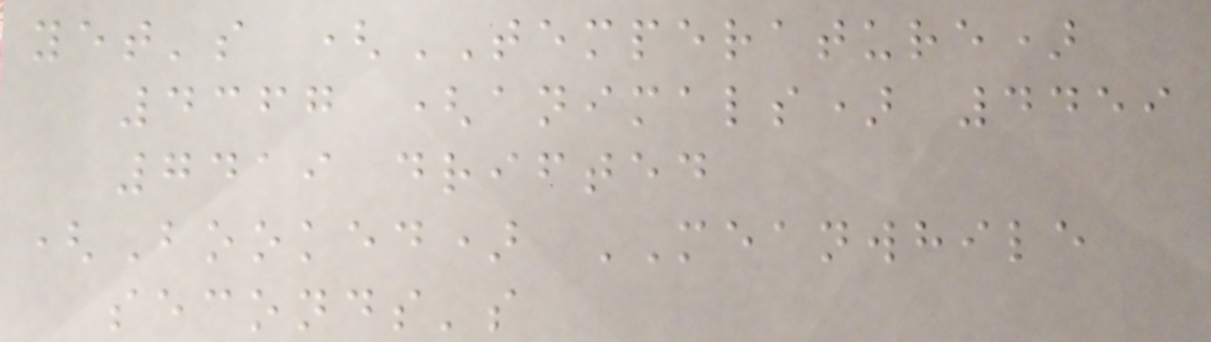yet's (TEMPERATURE)
4367 (animals) 4459
7419 drifted
(Booked) MEANWHILE
seconds's
